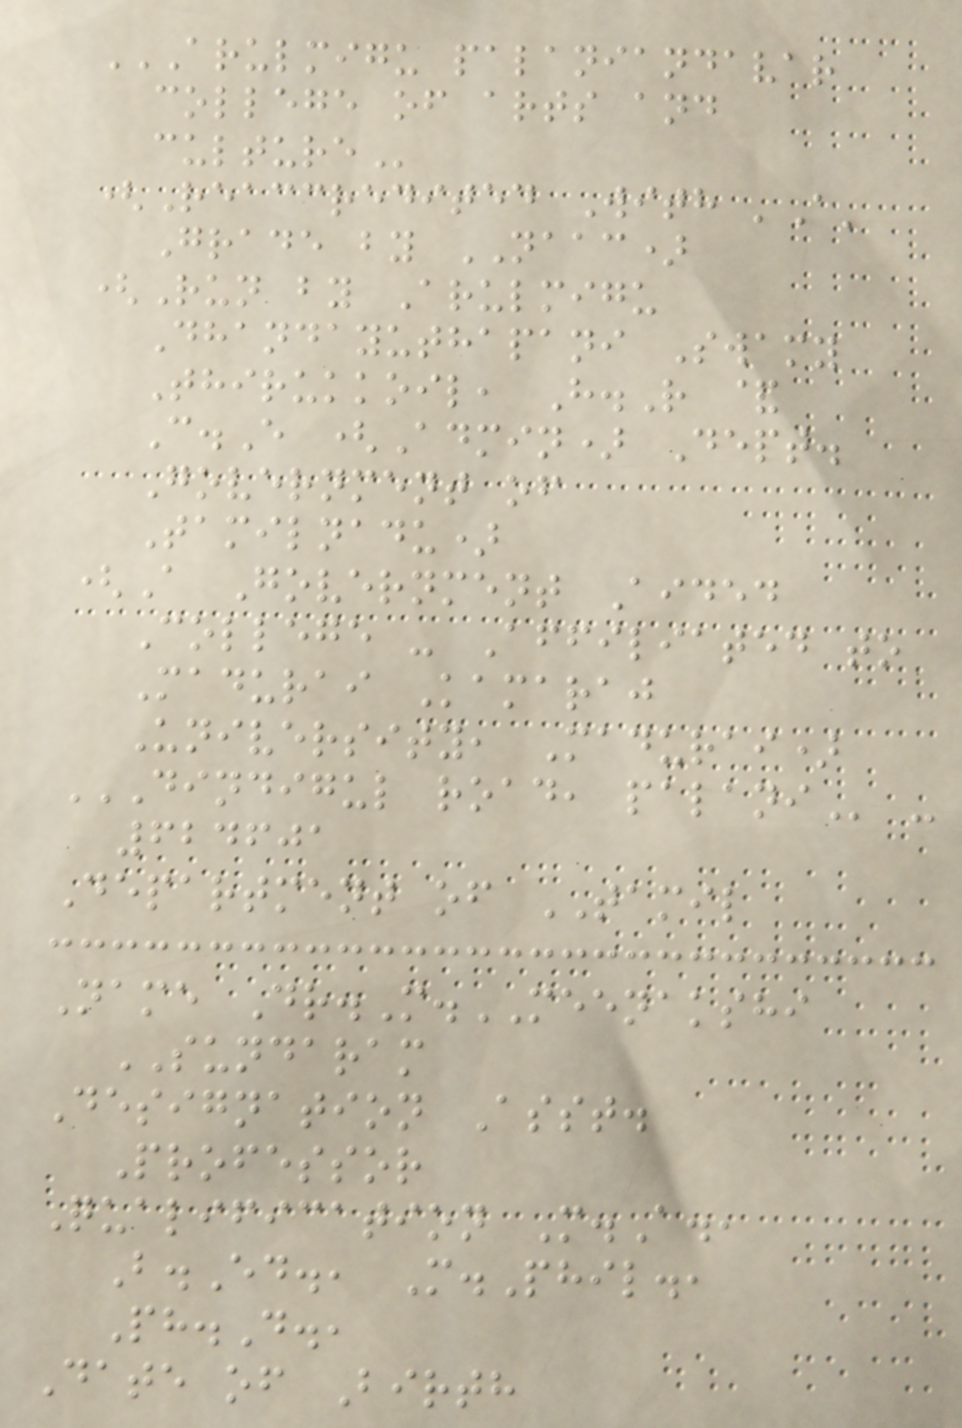ARULMIGU PALANIANDAVAR
COLLEGE OF ARTS AND
CULTURE
(Reaccredited With 'A'
Grade by NAAC)
(Run by Arulmigu
Dhandayuthapani Swamy
Thirukkoil, H.R &
C.E (Admin) Dept.
Government of
Tamilnadu)
(A Government Aided
College - Affiliated to
Madurai Kamaraj
University, Madurai)
DINDIGUL ROAD, PALANI -
624601
Department of TAMIL
Name Dr.M.MEENAKSHI
SUNDARAM
Designation Asst.
Professor
Qualification M.A.,
B.Ed., M.Phil.,
Ph.D.,
Date of Birth
